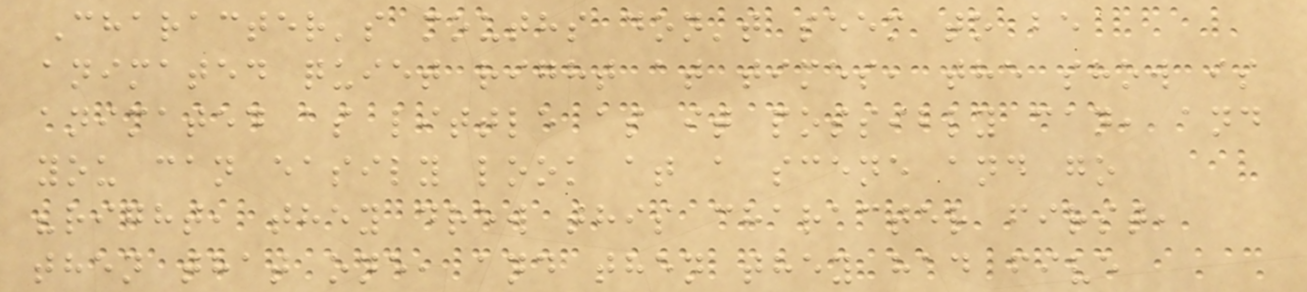Character's mouths don't seem to be
animated quiet right at times, the show is
animated as little as it possibly can, and
you can easily look at a scene and go
"right, they drew this character first,
then that one, and then they had five
